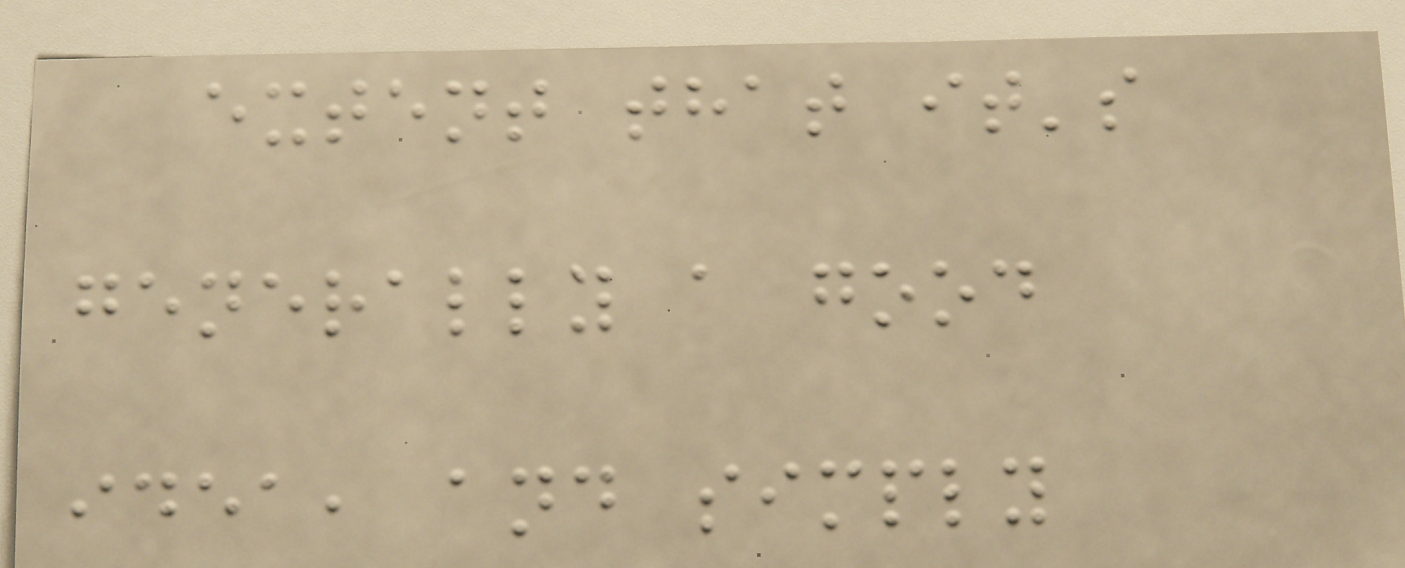extent that it's
generally a good
idea, and simply
